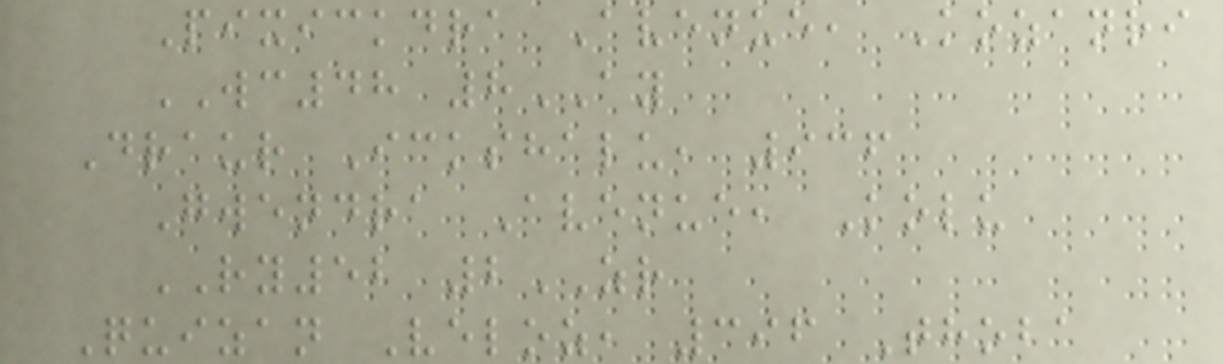Pixickdra Avenue, Kozanri
WC48 8AY
Draur Ickshalu, 936
Gwendra Avenue, Kolu
RY52 2ZR
Quizan Veloz, 396 Thoba
